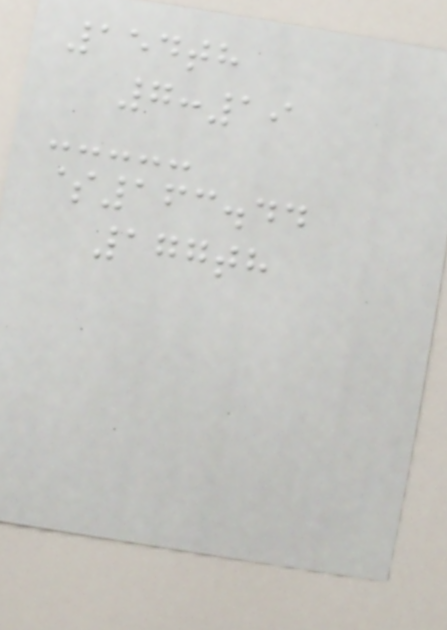154th
7:19
$163.44
177th
